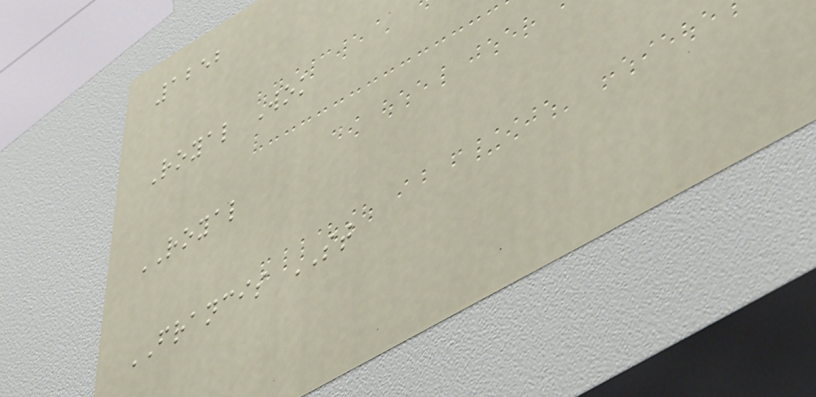1252
Royal Wok
ROYAL
FRANCIS ST
